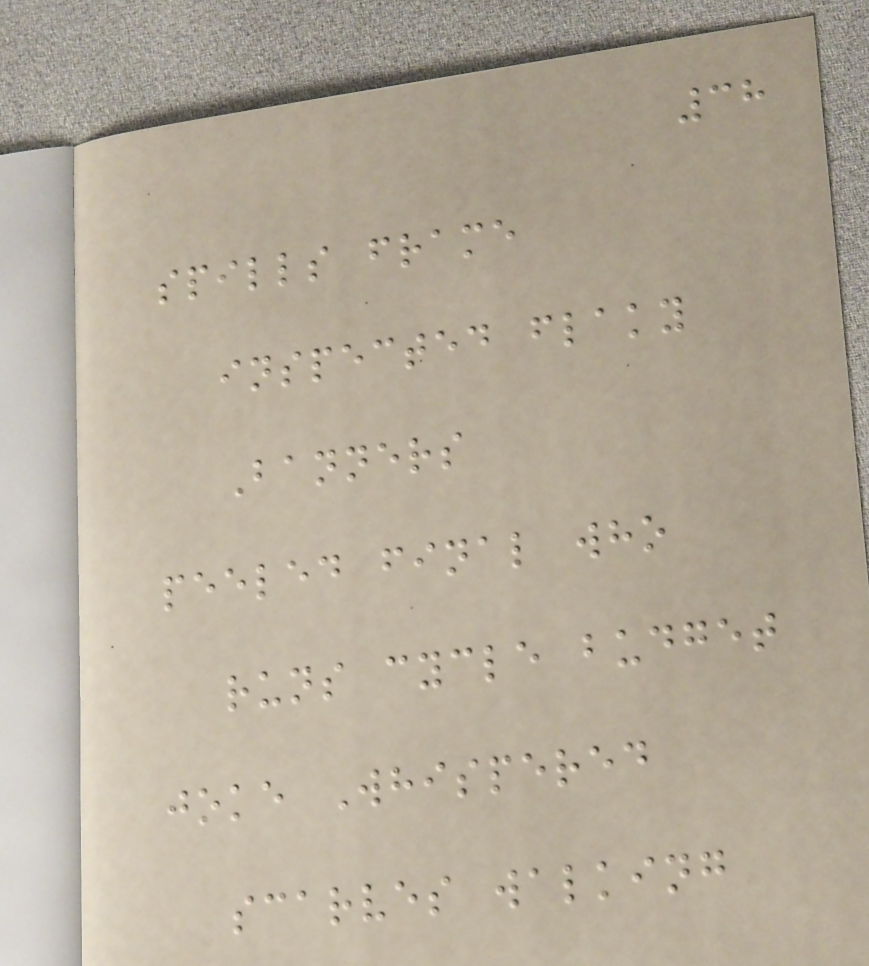38
spills frame
inspected flaky
Banners
peeled final who
runs cycle budget
joke Whispered
scarves walking
